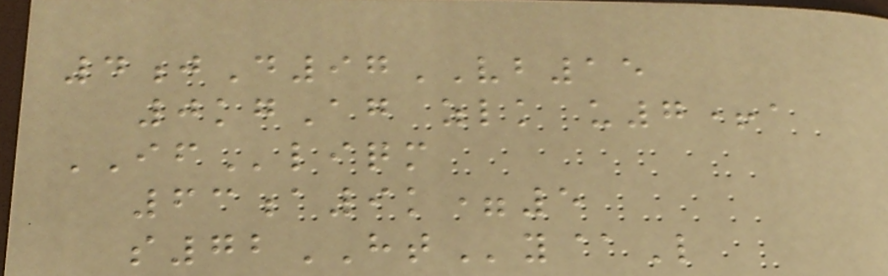4jD97VB15
0kgAg zlk u7+a
IFliqm
63a9k=5
s72HTy@L
